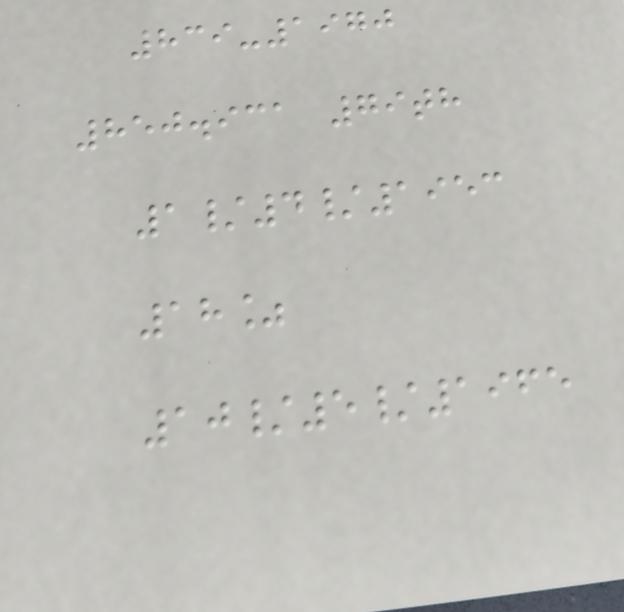839-1970
850.931 79th
1/4/1953
18%
10/5/1965
